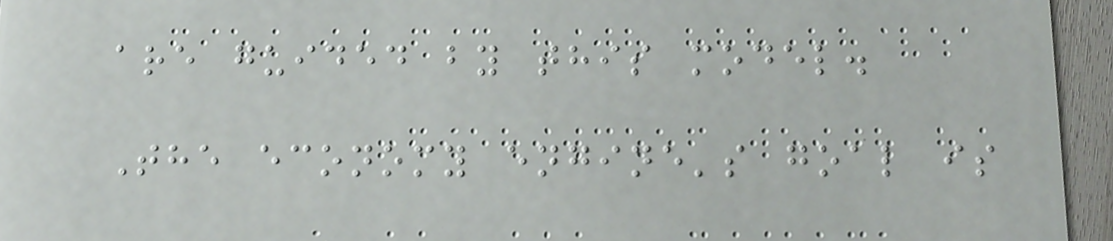are guided by this model.
The economy engine's goal is
